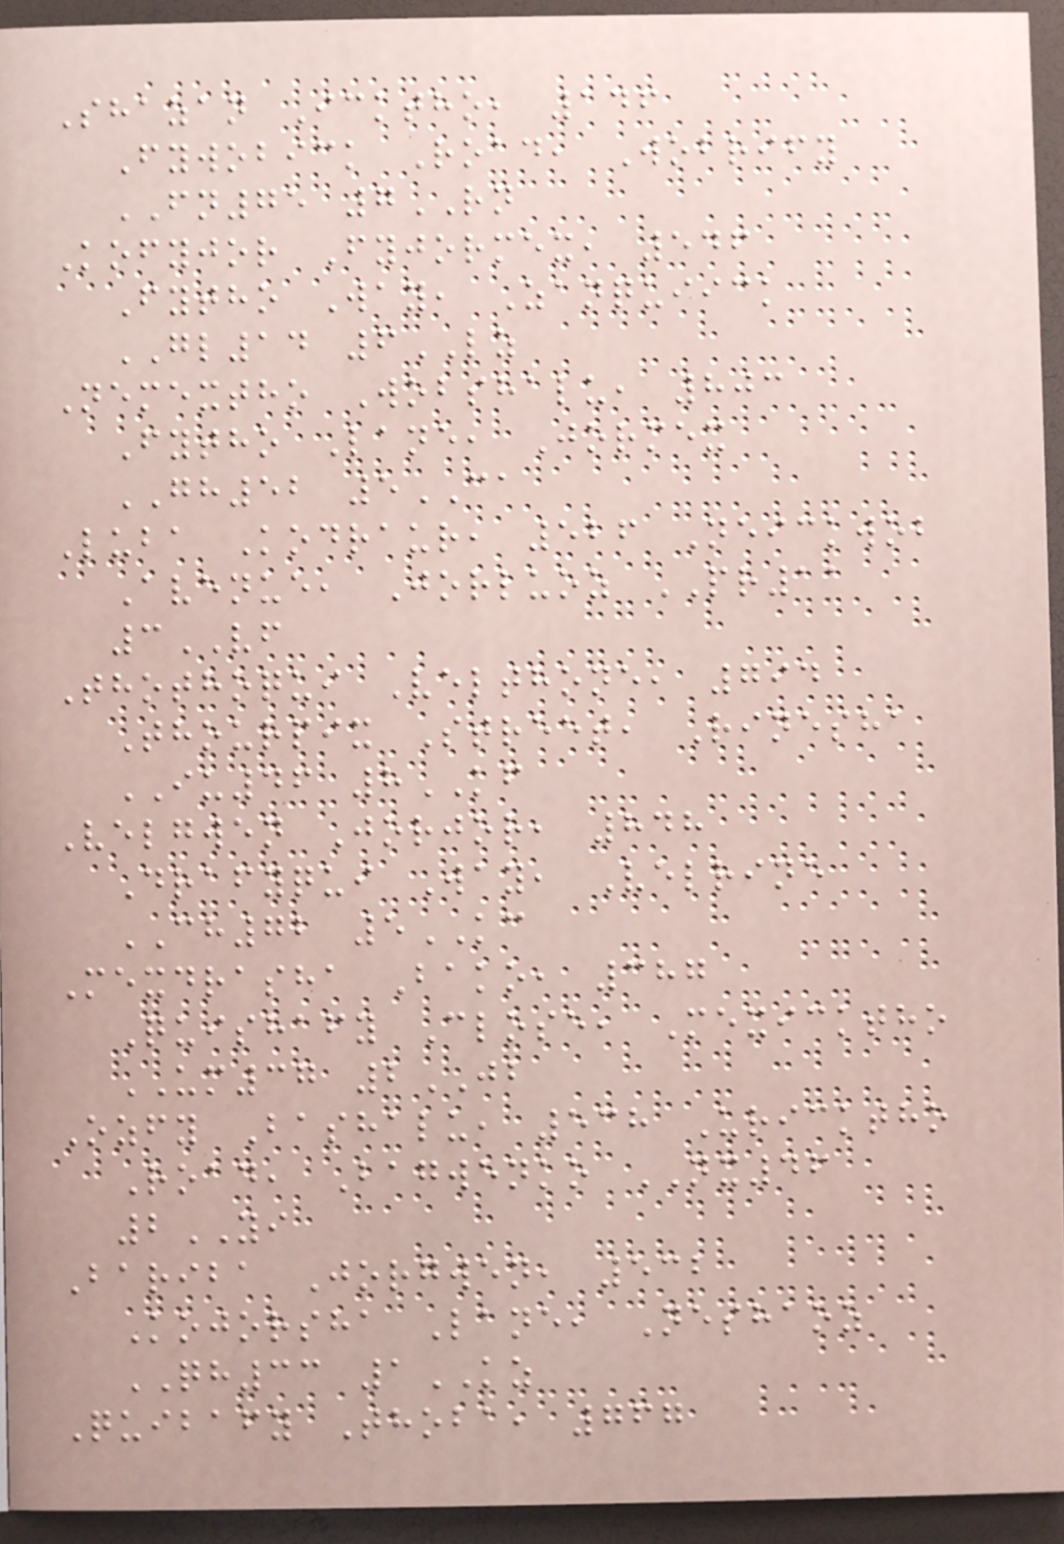Shazan Icktho, 146
Fywobick Road, Wobrify
FN75 7RN
Kofyjor Fyjormex, 546
Fytho Way, Zanquiick
GL14 6LZ
Nemextho Wobshalu, 803
Fytho Lane, Jormex
GH52 5CA
Luba Kodraur, 526 Neickwob
Avenue, Jorluoz PR11
3VF
Thothoqui Velthone, 794
Thourpix Street, Rinesha
IU46 8KF
Velgwen Jorjor, 848
Drafyqui Way, Velrine
CH72 5KC
Mexdrasha Bako, 387
Quishafy Close, Mexicktho
UM37 2JB
Ozfy Bashalu, 538 Uricktho
Road, Bagwenko NX46
2YI
Bariba Jorgwen, 532
Kojorsha Lane, Neshaoz
QH33 1KZ
Quibafy Thoba, 767
